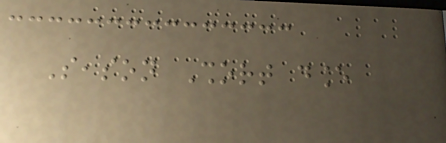Season Short dance
